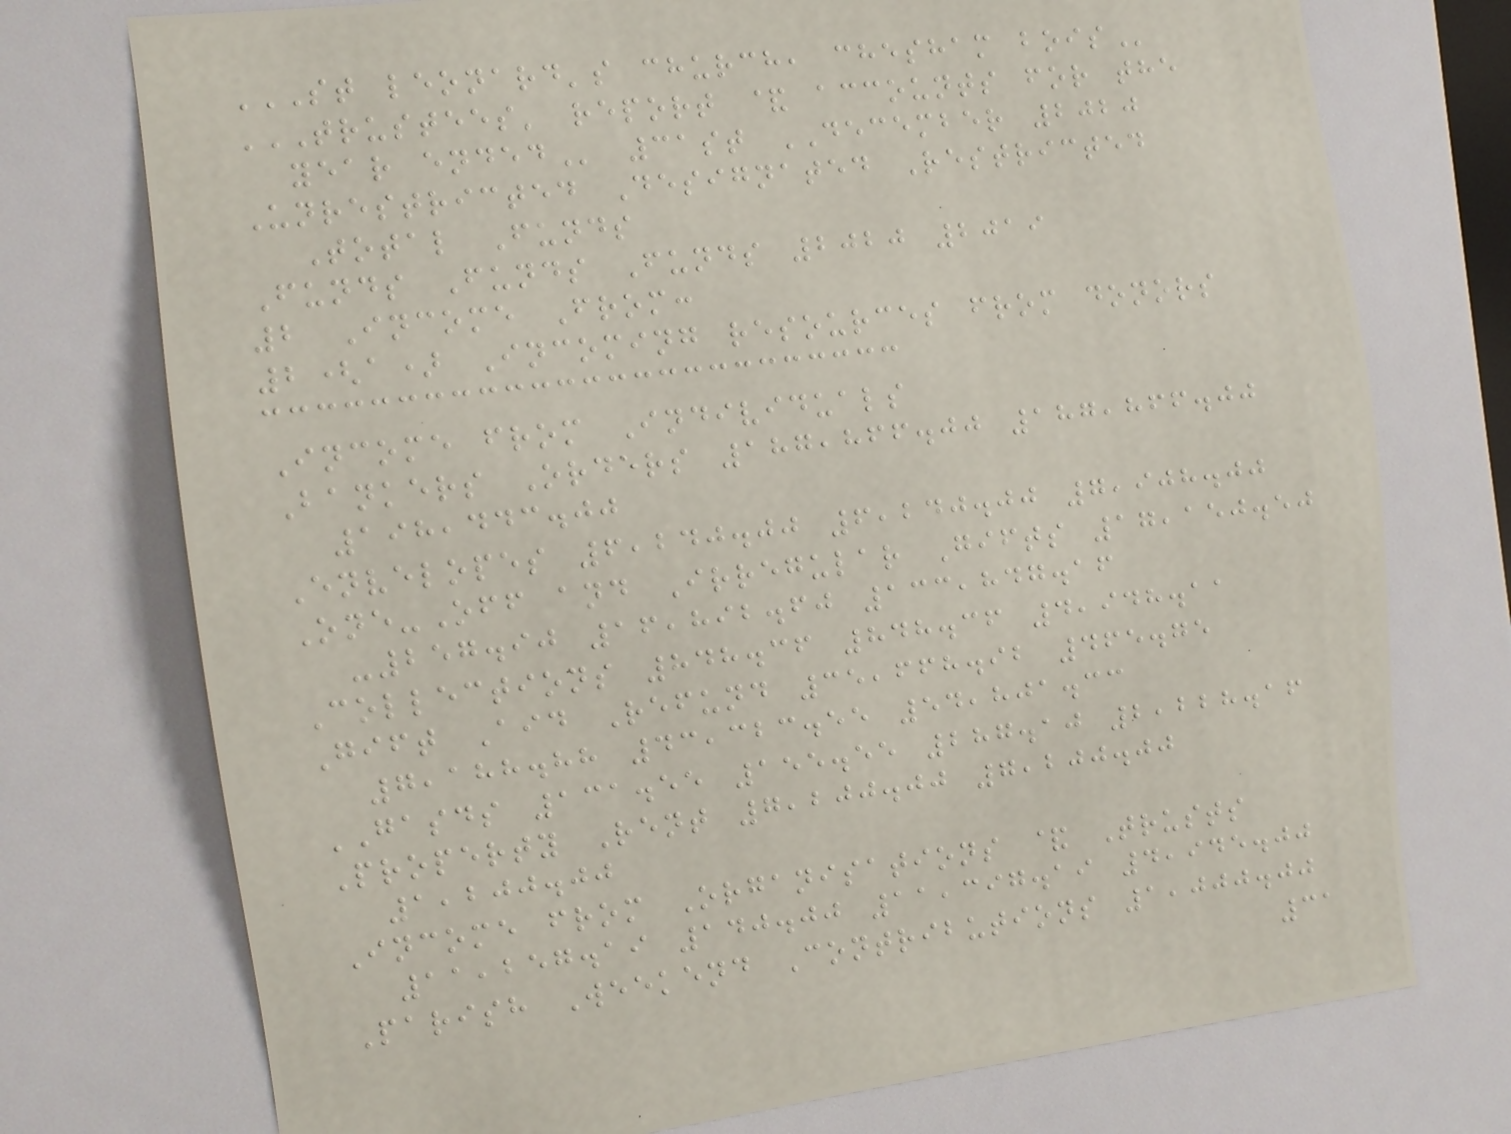ST LEONARD'S CHURCH, CHESHAM BOIS
TRUSTEES' REPORT & ACCOUNTS FOR THE
YEAR ENDED 31st DECEMBER 2020
Unrestricted Designated Restricted
Total Funds
Funds Funds Funds 2020 2019
2 Income From:
2(a) Incoming resources from donors
Income from Individuals
Bankers Orders 187,866.00 187,866.00
198,443.00
Envelopes 6,240.00 6,240.00 7,908.00
One-Off and Irregular Gifts 17,150.50
-257.90 16,892.60 133,847.16
Collections 848.36 848.36 4,948.11
Gift Aid Refund 35,668.92 465.75
7,188.88 43,323.55 54,801.33
GASDS 131.55 155.55 287.10 2,228.16
Property Rent 7,200.00 7,200.00
1,200.00
Income from Organisations & Trusts
11,257.19 140.00 11,397.19 4,945.00
Parish Weekend Contributions 1,000.00
31
